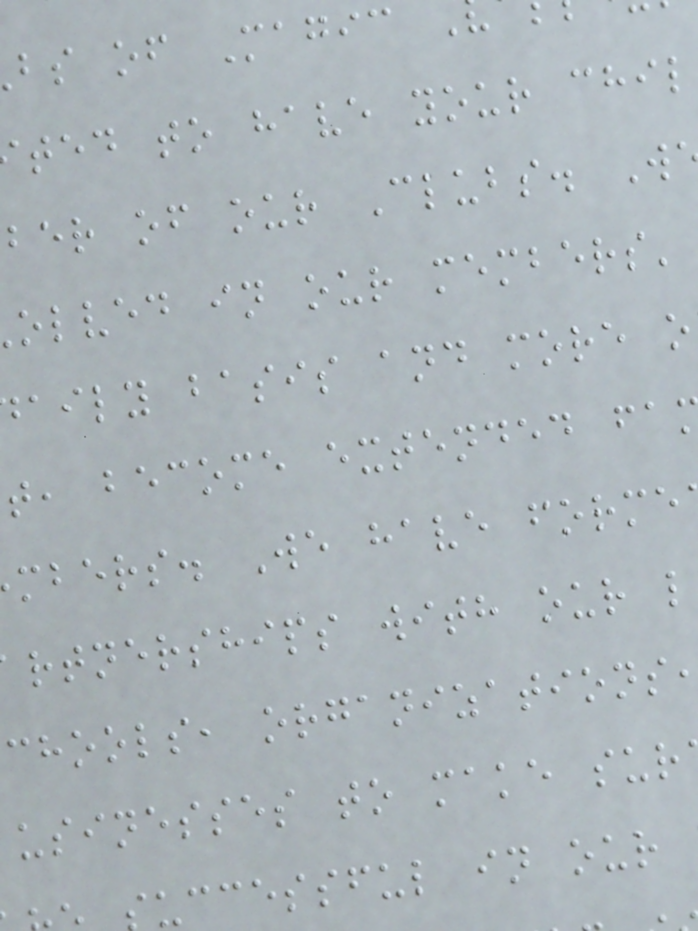bs of Magic
ted to have your chil
ber of our Clubs. W
olved in our members'
aily basis and more o
t, become extended fa
mbers. We have forme
rtnerships with our l
chools, organizations
usinesses to make sur
uccessful in our
